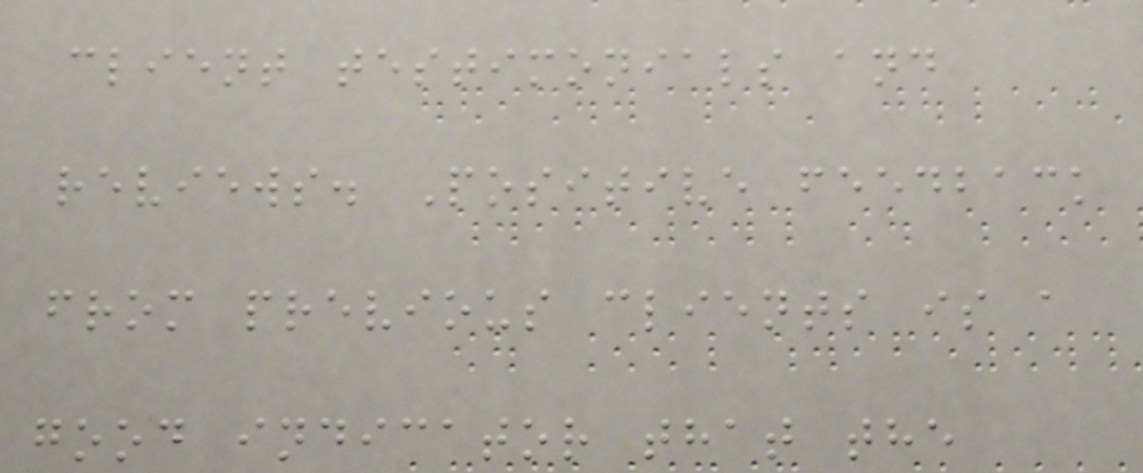client testimonials and
reviews. Positive feedback
from previous clients is a
good indicator that the
